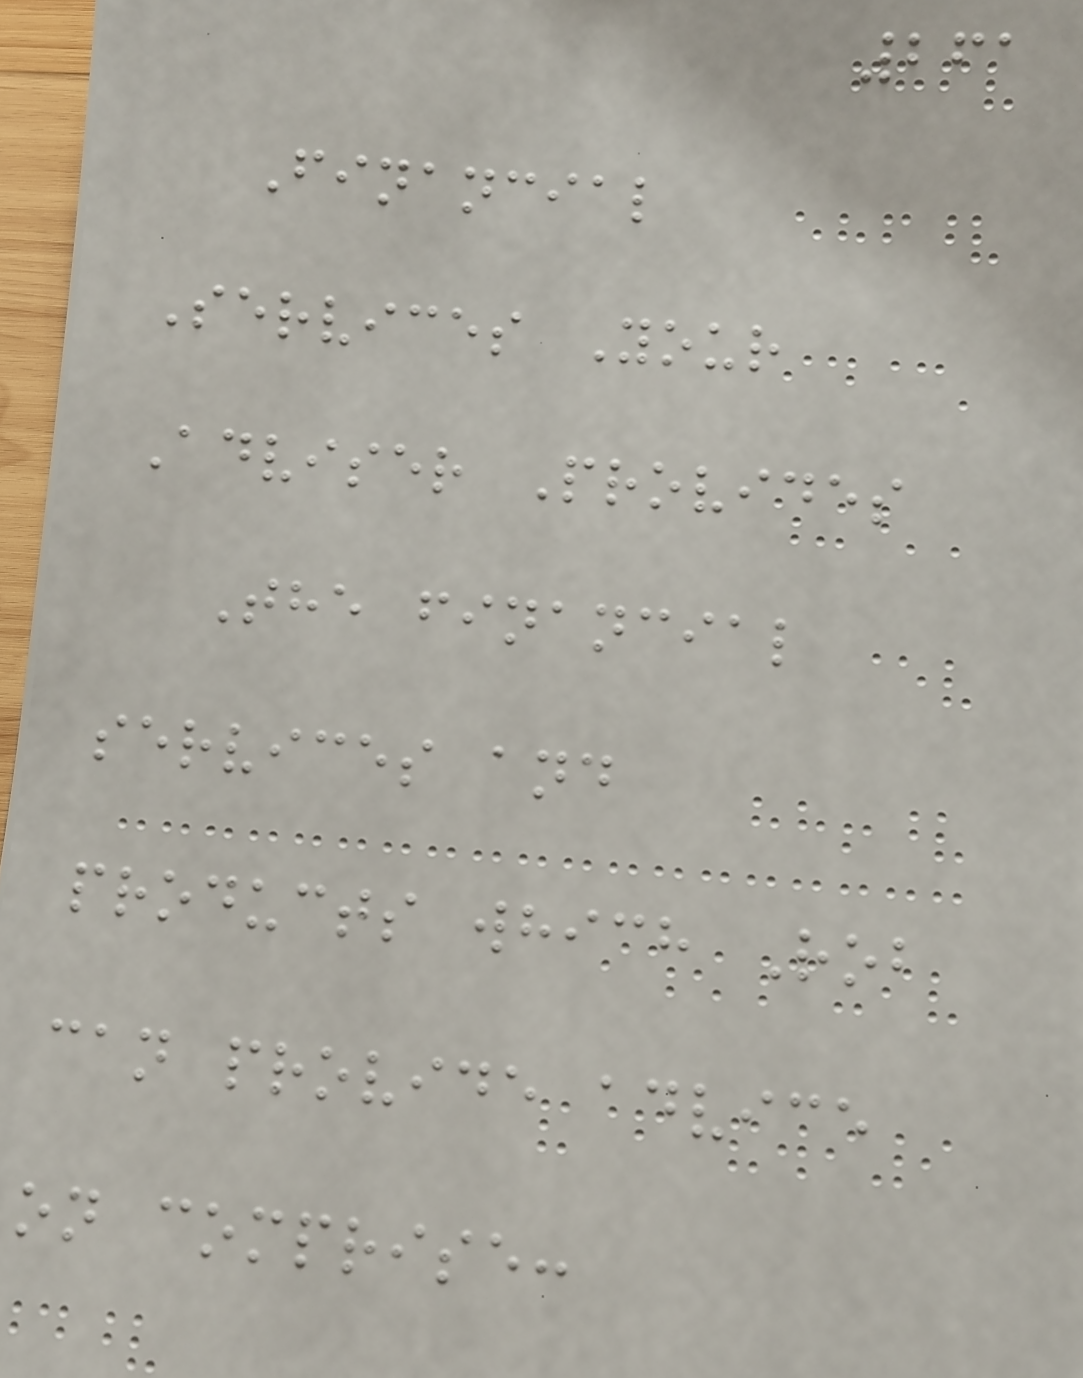261
Financial
Services Your
Adviser Provides
The financial
services and
products which Rob
can provide advice
on comprise:
